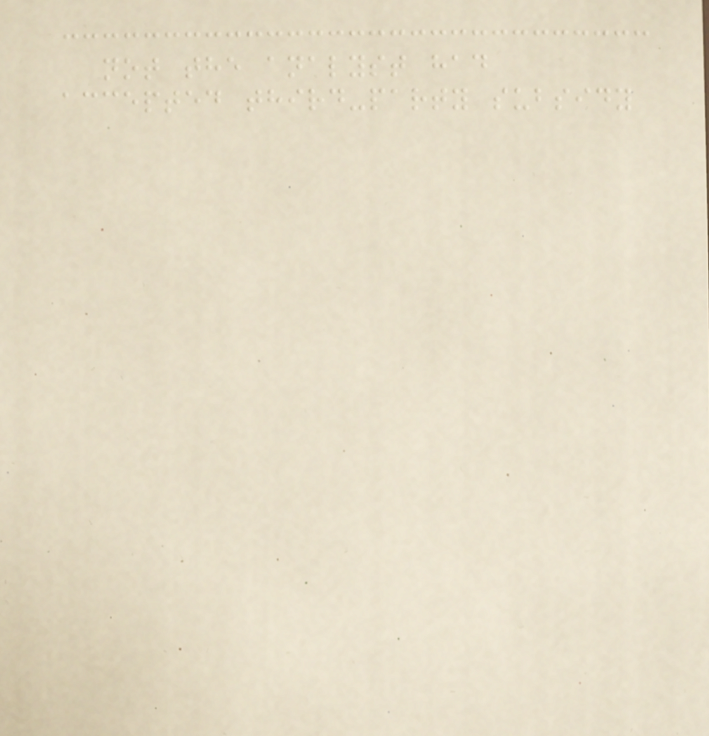not the analyst had
accepted third-party subsidy
